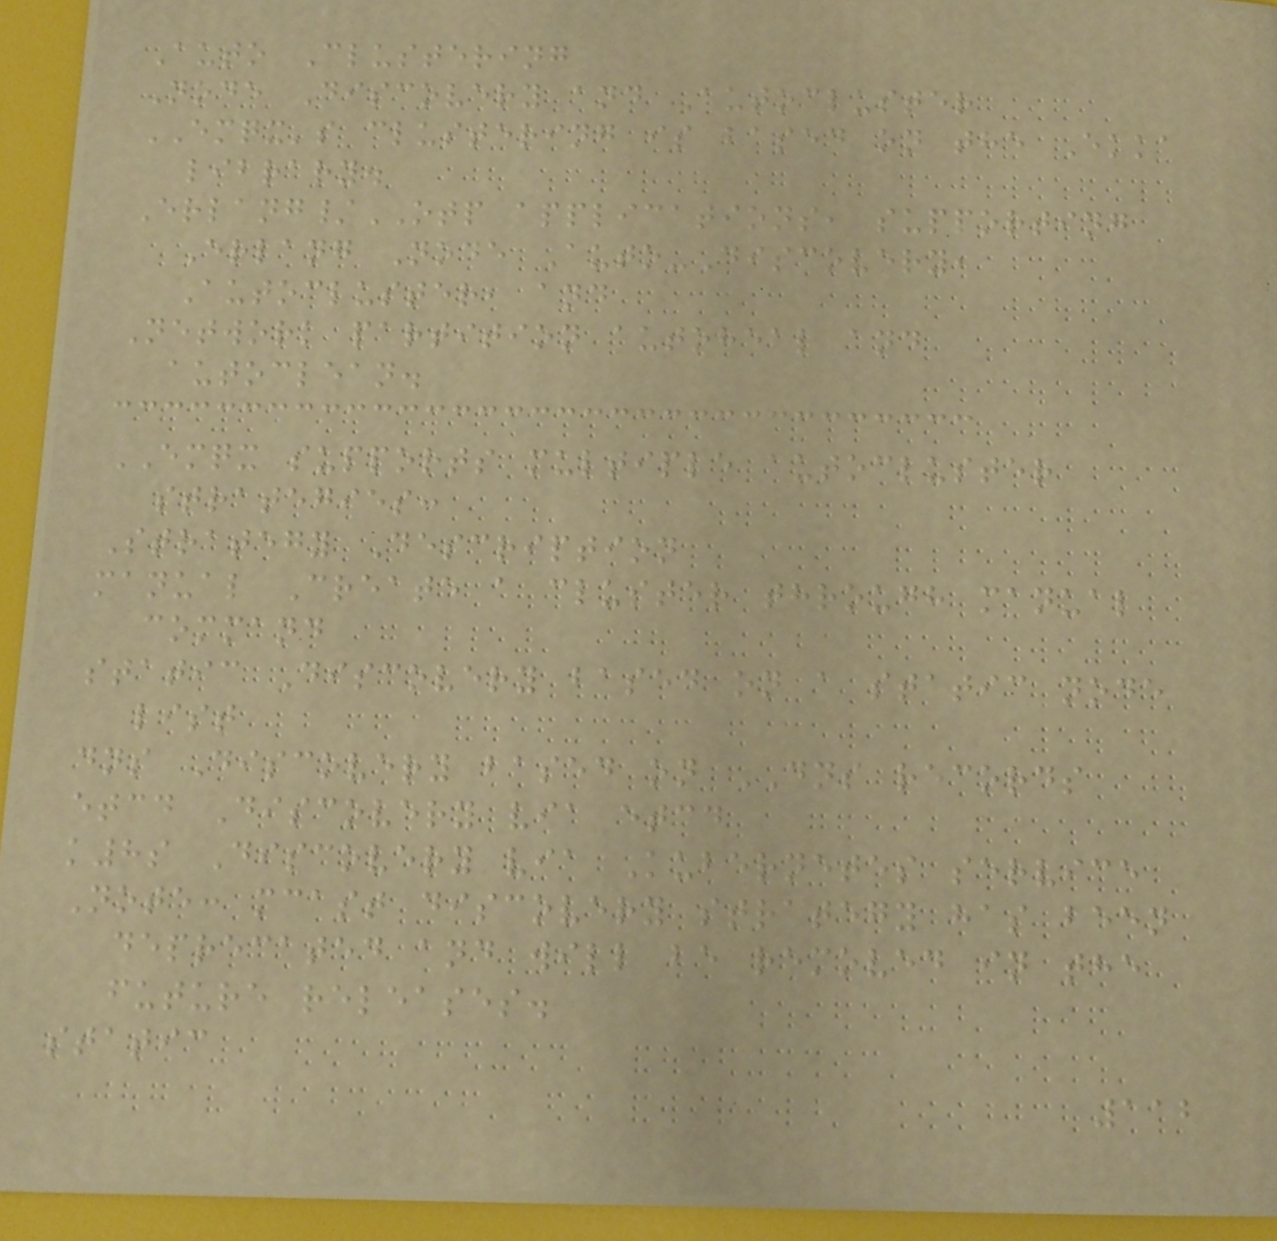Auto Clustering
Node Discovery and Autocluster
EMQX's clustering is based on the Ekka
library.
Erlang/OTP applications, supporting
Erlang Node Auto-Discovery,
Autocluster, and
Network partition autoheal and
autoclean.
EMQX supports multiple autocluster
strategies:
Strategy Description
manual Create a cluster through manual
command
static Discovery based on a static node
list
dns Discovery based on DNS records
etcd Discovery via etcd
k8s Discovery via Kubernetes service
Note: mcast discovery strategy has been
deprecated and will be removed in the
future releases.
static
112
